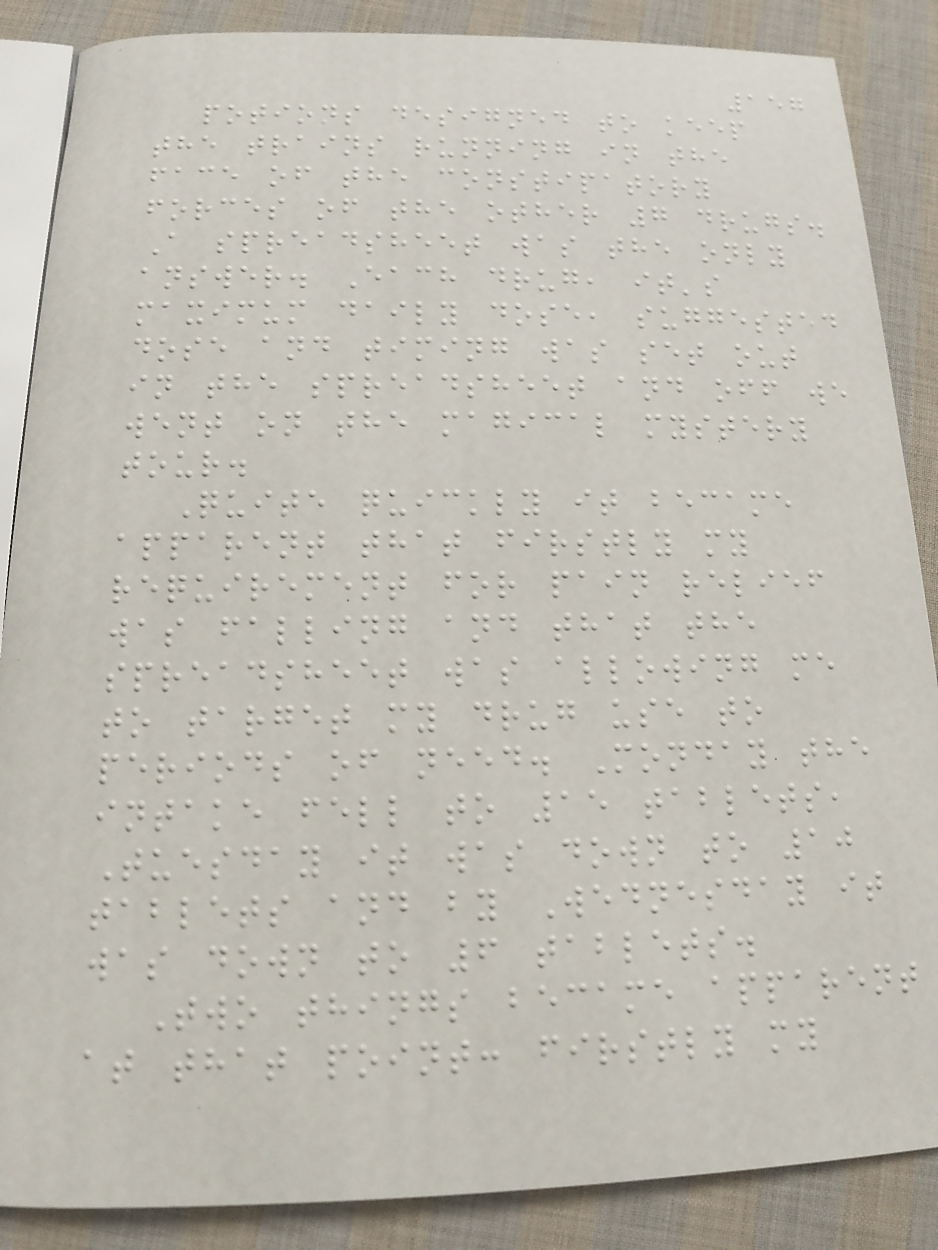157
potions designed to keep
the trains running in the
face of the constipatory
forces of the other 7 drugs.
A spreadsheet was the only
answer. Each drug, it's
maximum daily dose, suggested
dose and timing was set out
in the spreadsheet and off we
went on the magical mystery
tour.
Quite quickly it became
apparent that firstly my
requirement for pain relief
was falling and that the
spreadsheet was allowing me
to target my drug use to
periods of need. Monday the
intake fell to 15 tablets,
Tuesday it was down to 10
tablets and by Wednesday it
was down to 6 tablets.
Two things became apparent
at that point: firstly my
